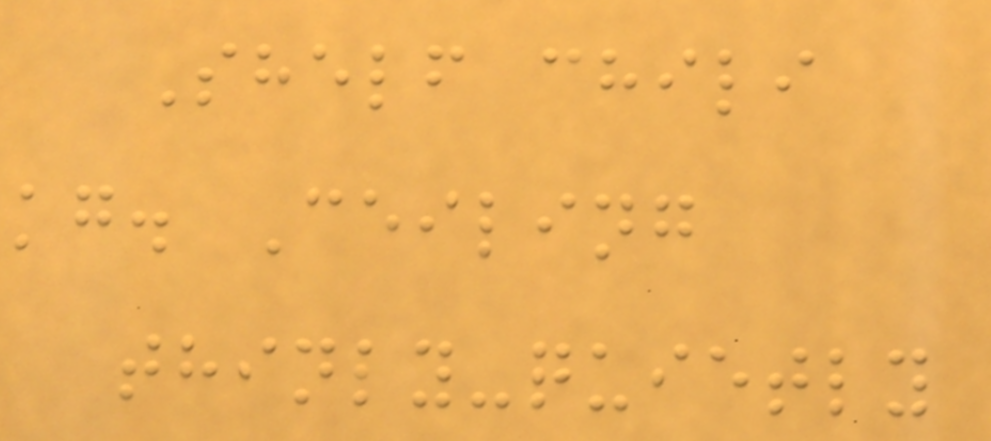Shelf chili
kg. Ceiling
thinly-quietly
